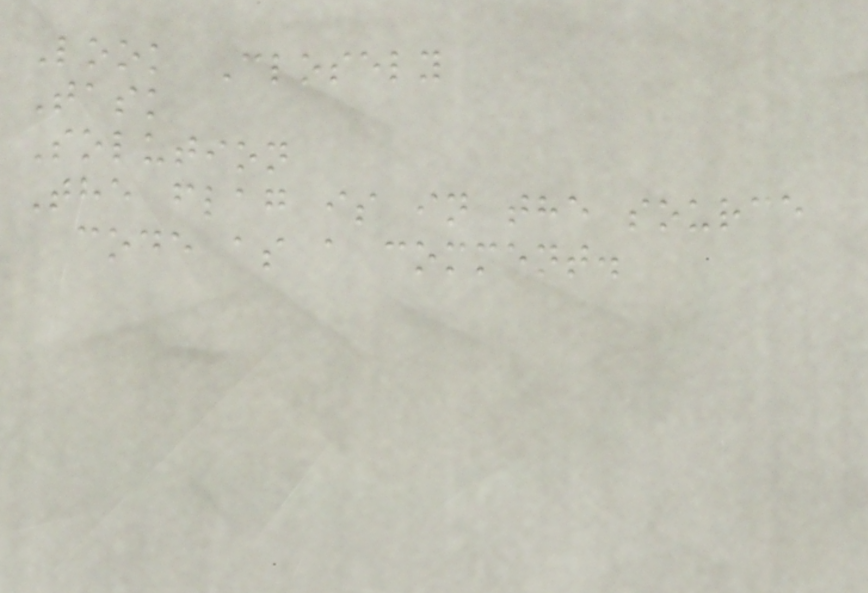Look Closely
Task
Solution
The flag is in the source
code as a comment.
